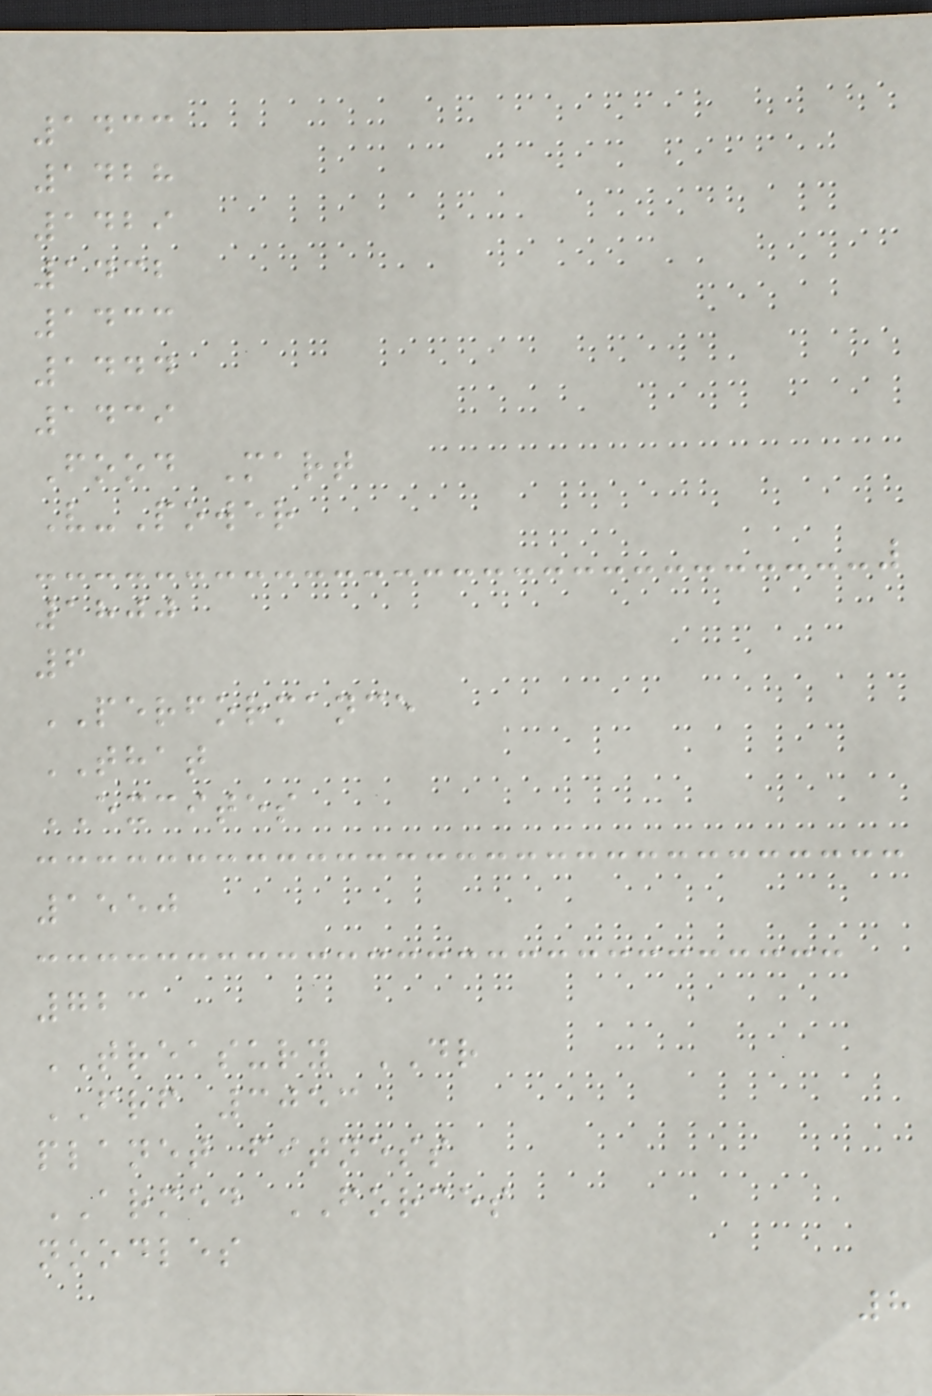1433
1428
1429
1432
1433
1444
1439
Food Mart
V-Power
1800
6
PERFORMANCE
THAT
EXCITES
1550
723
TREASURY DR
FRF 3053
planet fitness
ARMED FORCES
noodles
8
